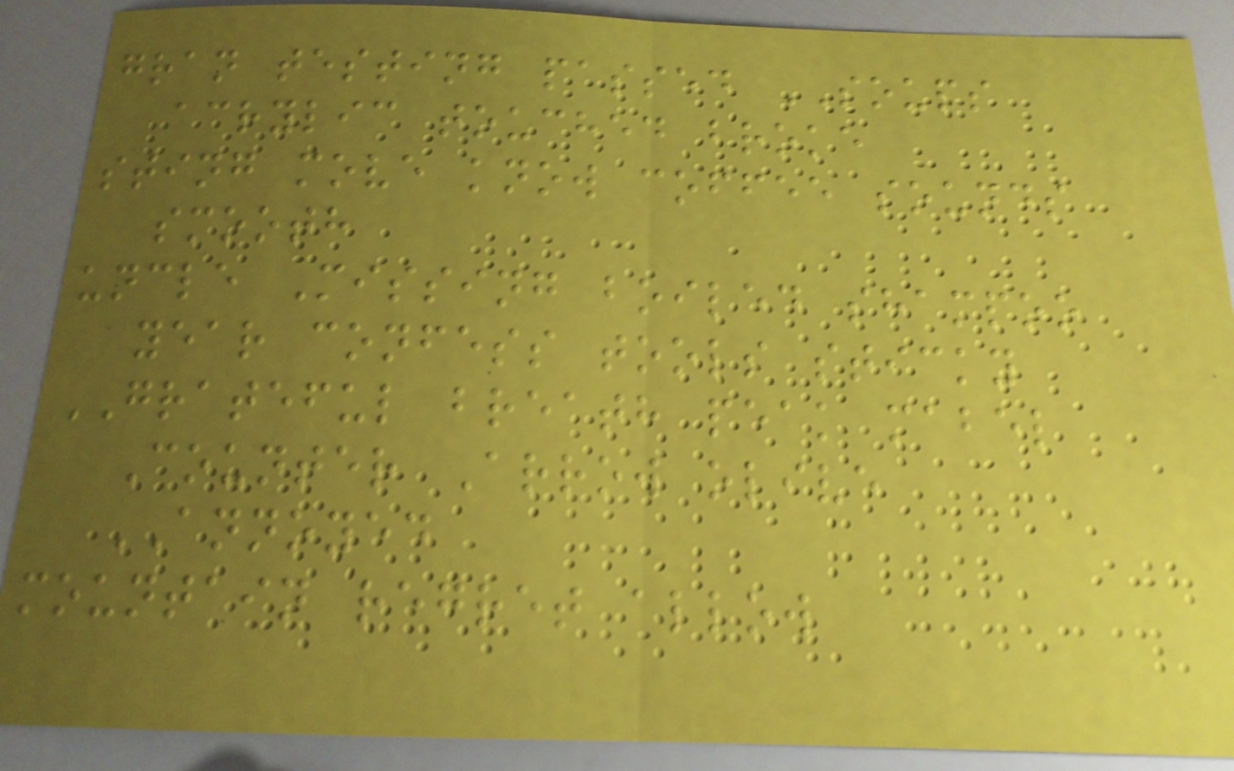gran testing passed SOUPS
acrylic touched broke
sting move know coffee sounds
smooth
uncle Missing boiled shampoo
year confess tools sticky
GRATEFUL breath peak mabel
Counter Arrow olive
ANNOYED
mountain regret allow
